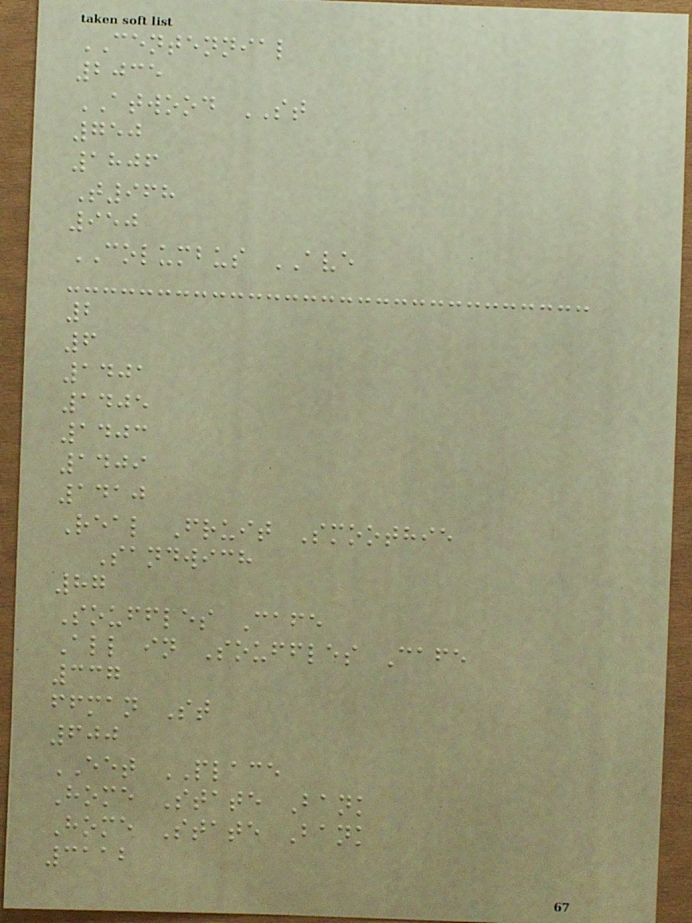CENTENNIAL
2035
ATWOOD ST
750
1806
T968
950
COLUMBUS AVE
2
6
1401
1405
1403
1409
1410
Real Fruit Smoothie
Sandwich
87
Souffles Cafe
All in Souffles Cafe
337
ffman St
600
EET PLACE
Home State Bank
Home State Bank
3112
